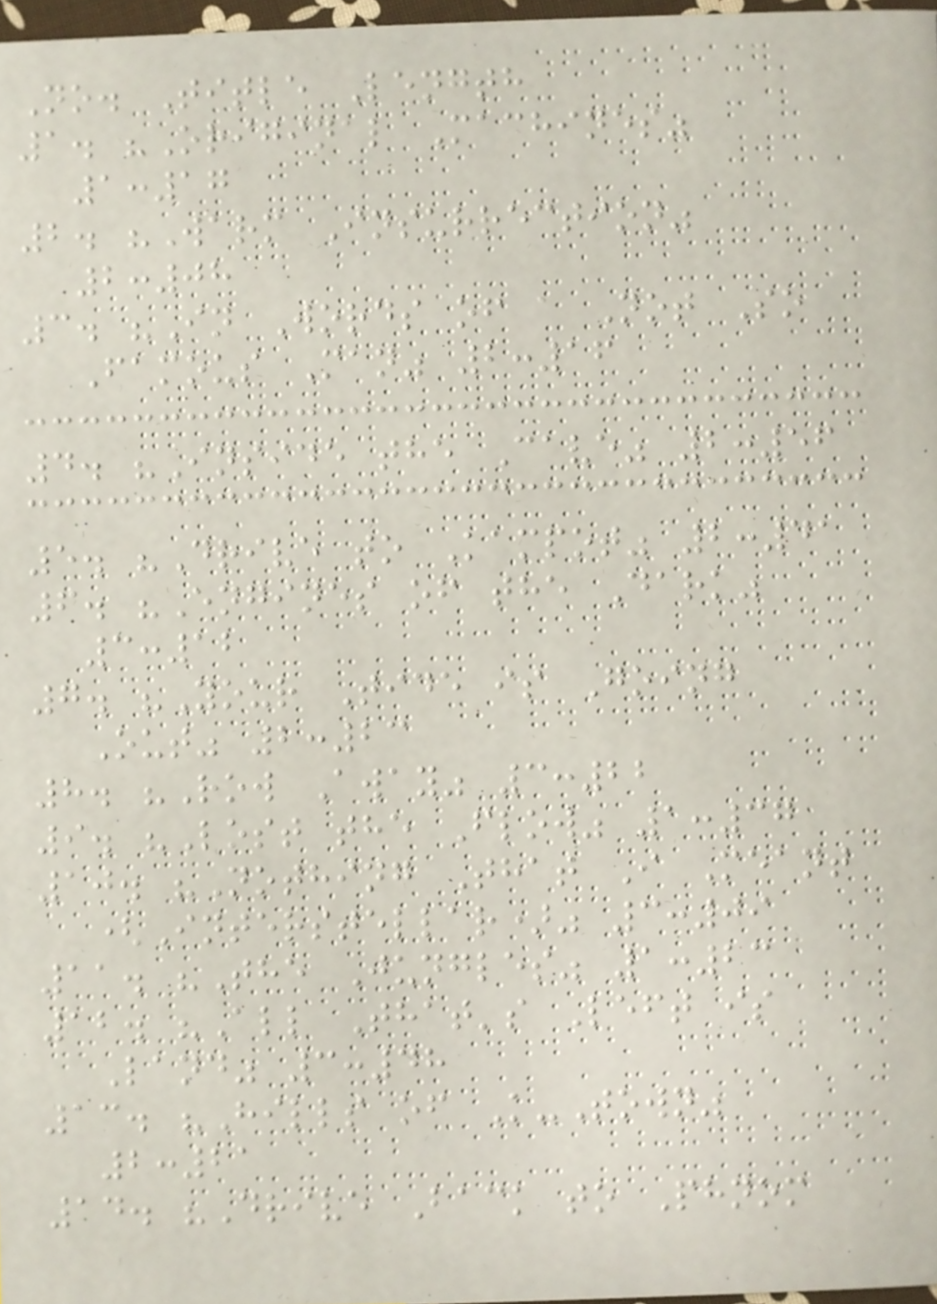No. Title Length
1. "Original Machines"
1:17
2. "Warm Insurrection"
2:08
3. "In Words of a Not So
Famous Man" 2:16
4. "Inside the Cave" 2:56
5. "Drive to Kampot" 2:41
6. "Engines of the Dark"
3:12
7. "Your Tide is Going
Out" 2:23
8. "Row Away" 3:22
9. "Lost the Flow" 1:37
10. "Nothing That I Meant
(Interstellar)" 3:09
11. "The Jungles" 1:23
12. "All That's Left is
Land" 3:48
13. "Hills of K-Town"
2:21
14. "Drive Back to Phnom
